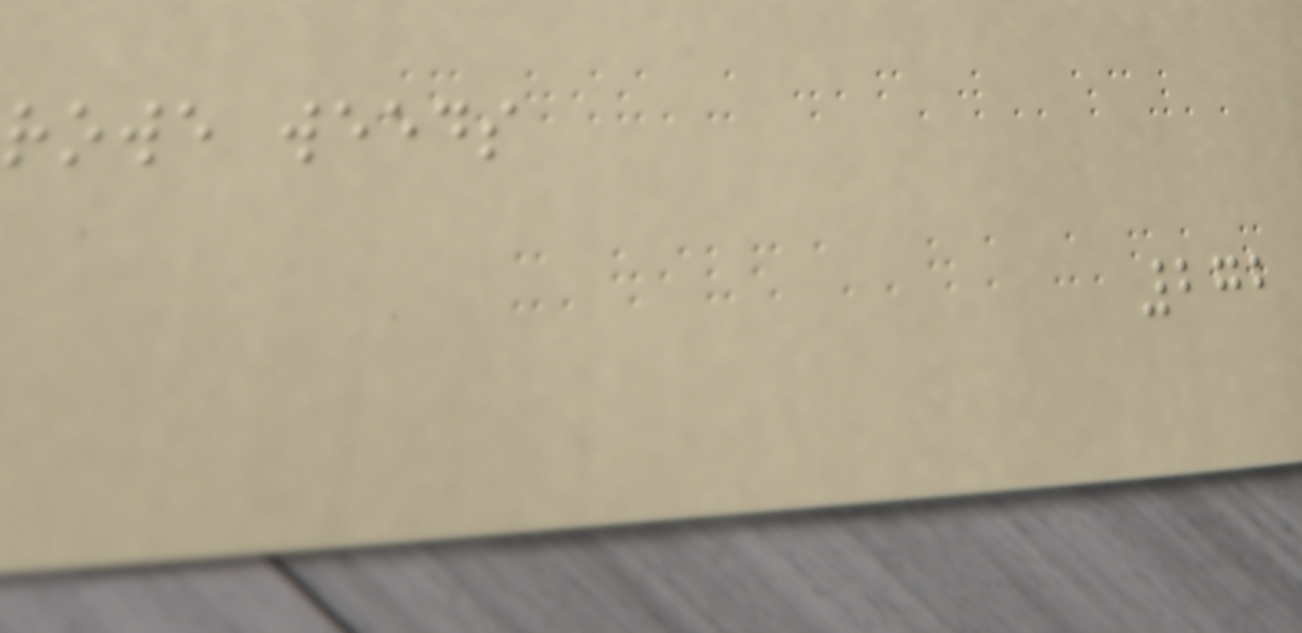rowe weeds
272
